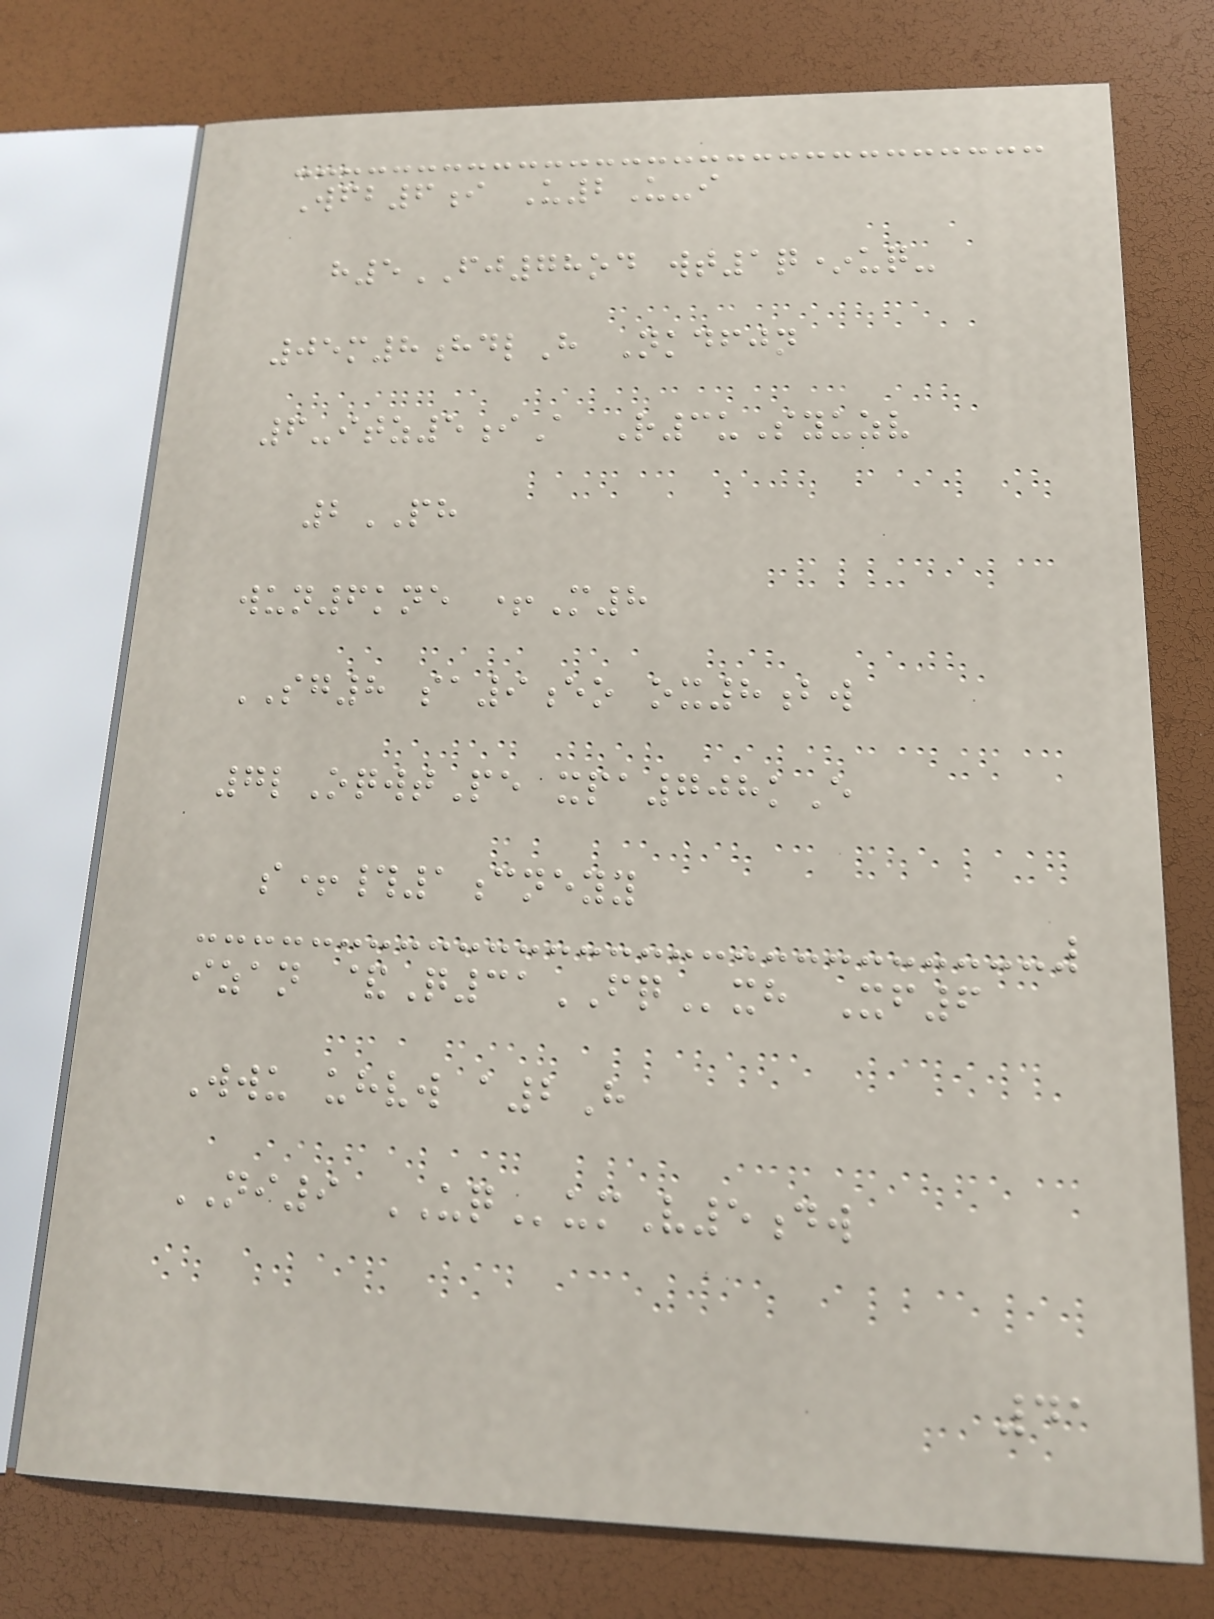Wfb6i U2U-i
h5FJ78od wt1q*uq-
05m8hdlH Nkdfjn
6-itz5iA R3uSyuzv
2PH
wun6kne +M8
SG8 sa9eo ox8bw
7lOqwtPe xpa708kE
s+#1cneyy
izan &Q31FQxh Xf6
Wwu uhvw a2H
NI9 UQumV5dw
41
